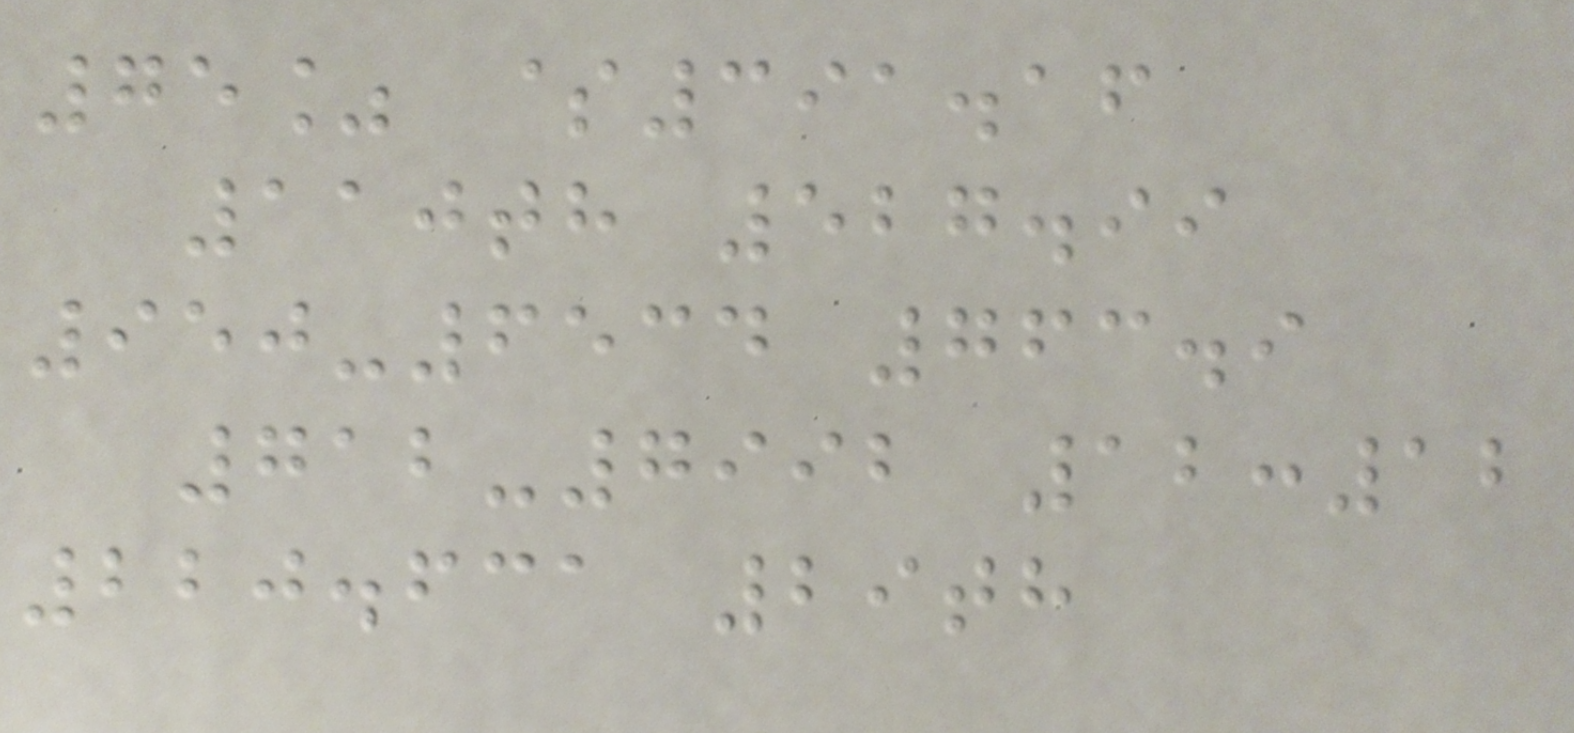75% $391.16
110th 527.99
950-6534 763.9
712-7992 12:12
220.631 29th
